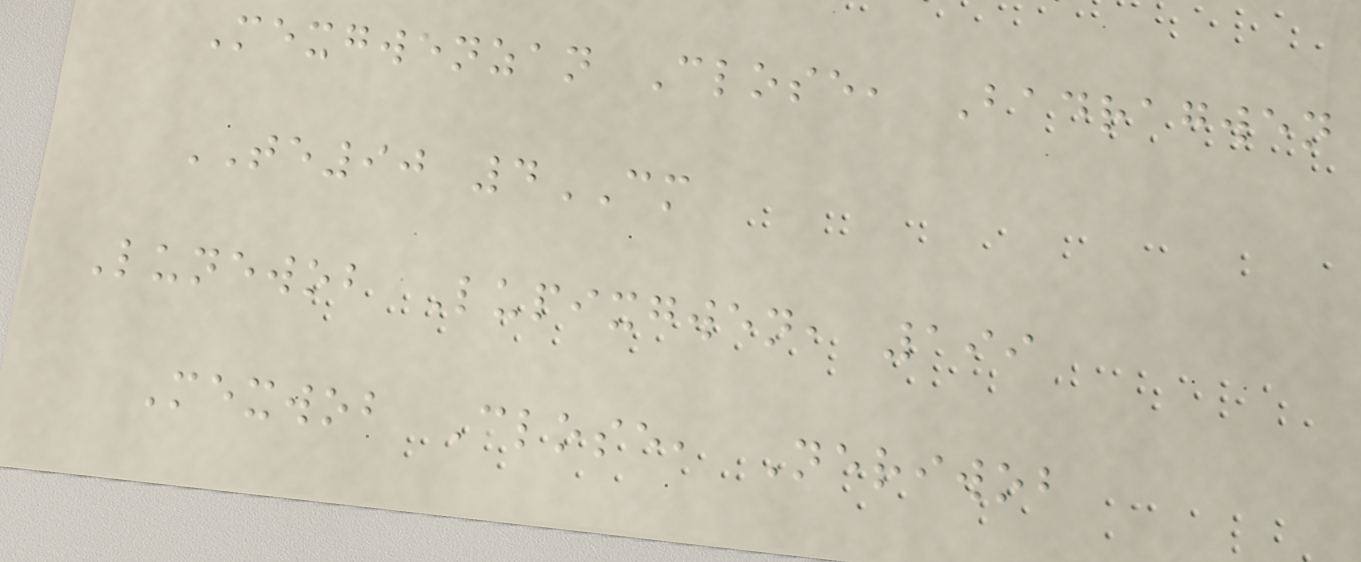Mexgwenzan Close, Badragwen
TE90 4CM
Lunewob Lupixgwen, 199
Mexwob Close, Neriwob
